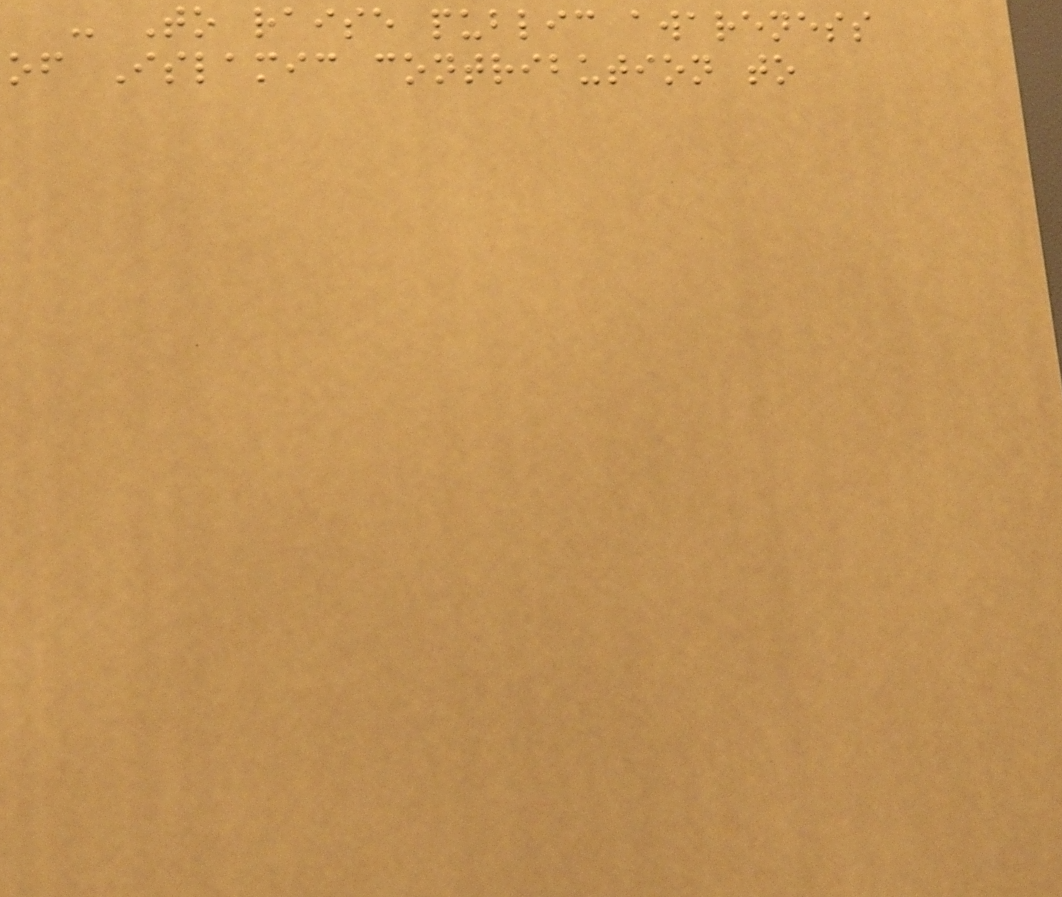- To raise public awareness
of Islamic contribution to
